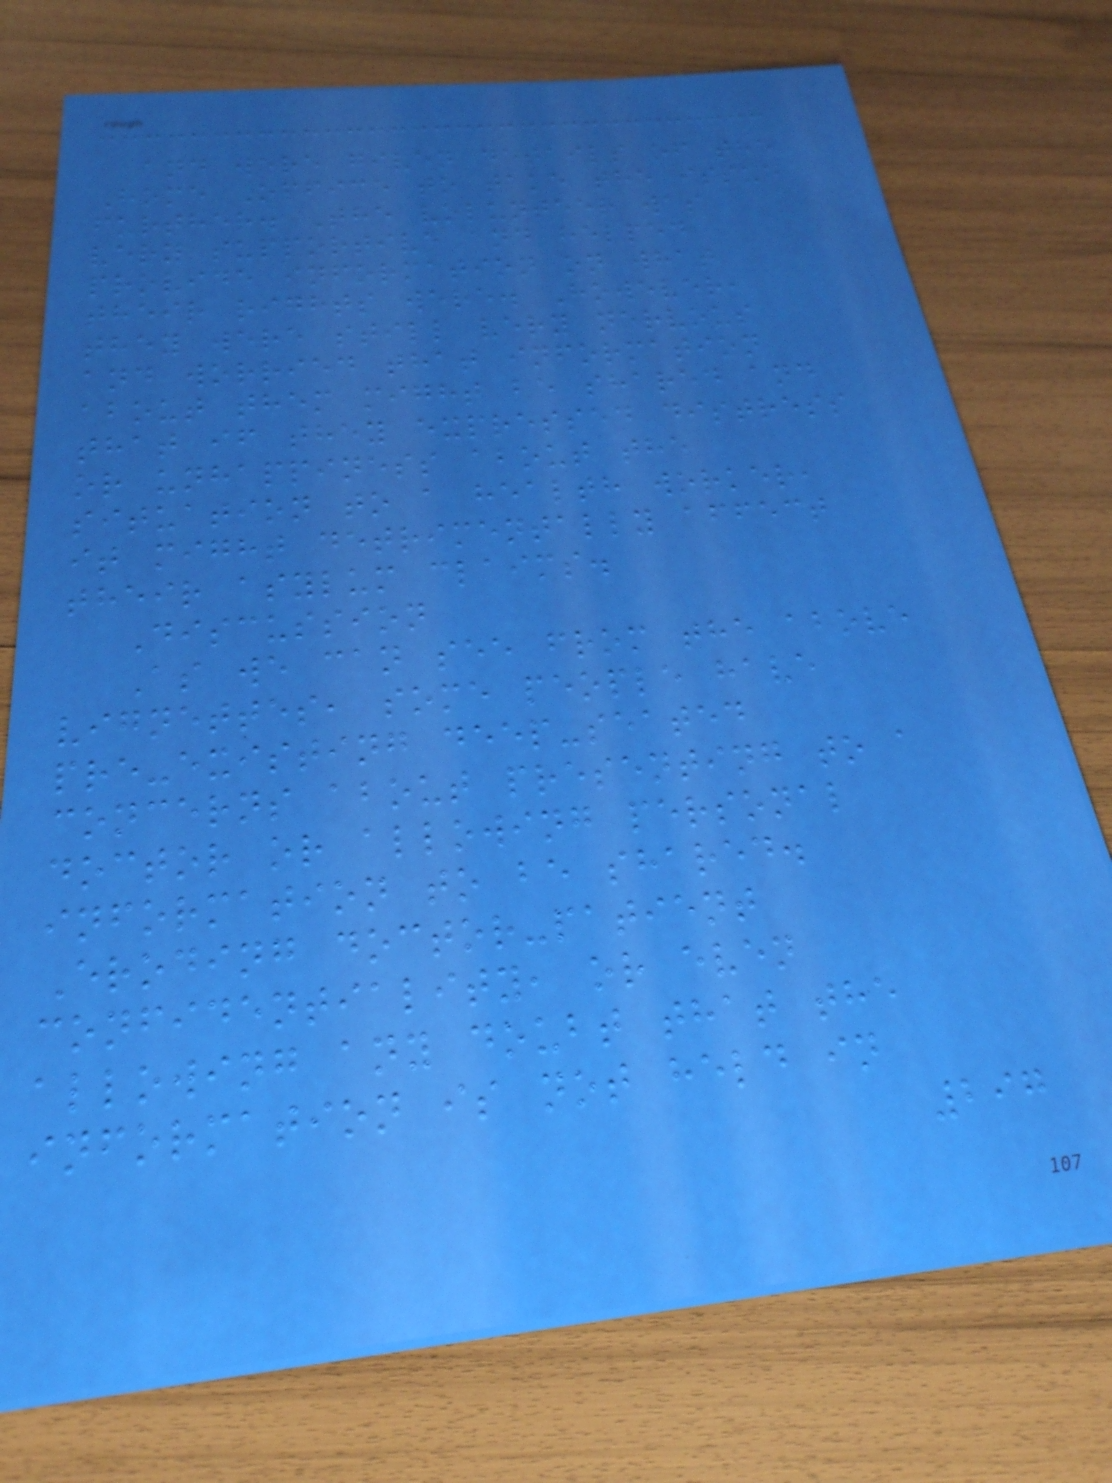and were given details of the
Home Office to take the issue
further. The volunteer was
very supportive and helped
provide information on what
their rights were. However,
they were still very nervous
and worried that information
about them might be shared and
that if they expressed distress
or unhappiness about the
situation to a health worker,
it might detrimentally affect
their asylum claims.
Discussion
As we can see from the above
vignettes, some people have
pre-existing deep-seated
concerns about presenting to a
doctor or allowing personal
information to be shared.
Eroding doctor-patient
confidentiality, or even
allowing any doubt that the
information is not held in
297
